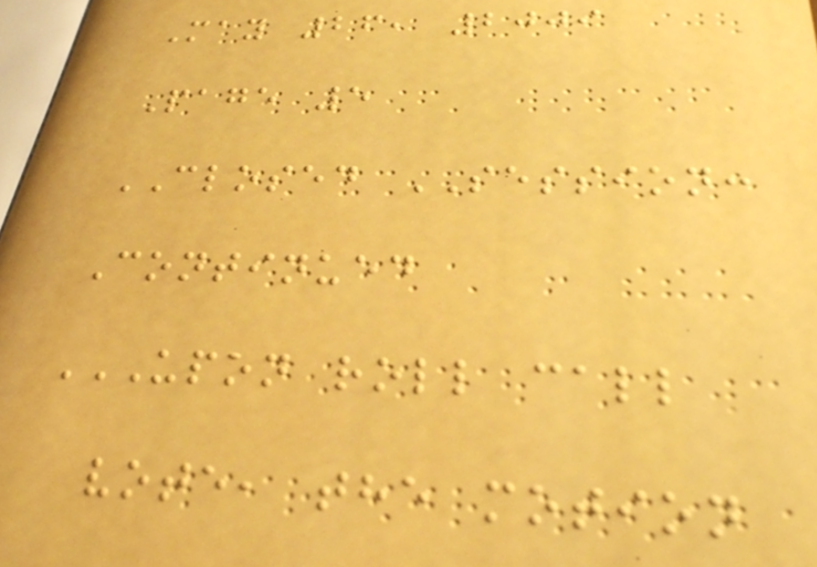May 26, 2009
Page 5
CLOSED SESSION:
Continued
UPON ROLL CALL
VOTE, THE MOTION
